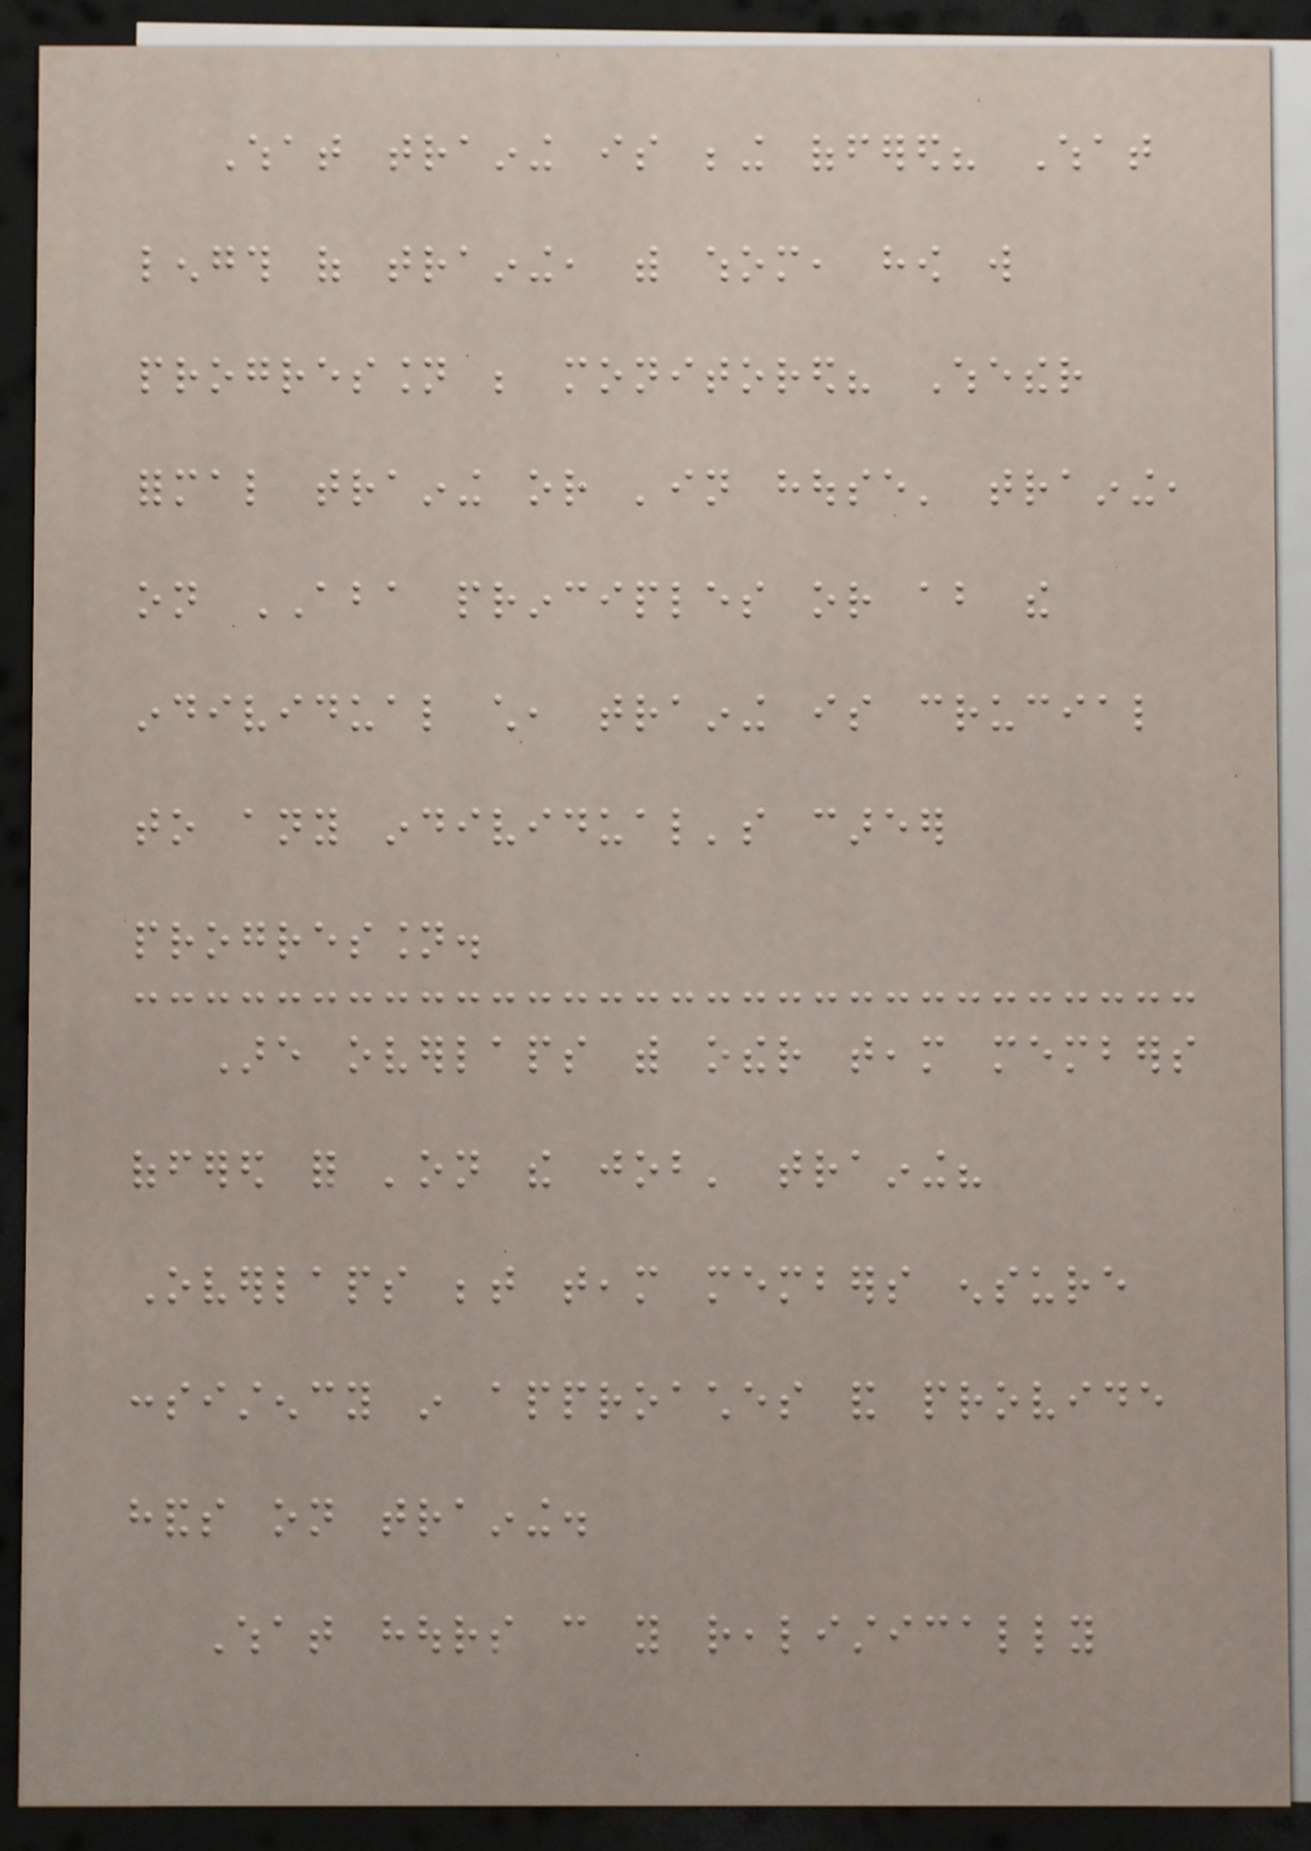What training is being offered? What
length of training, with whom, how will
progression be monitored? Whether
formal training or 'in house' training,
on ABA principles or about the
individual child, training is crucial
to any individual's career
progression.
Are overlaps with other team members
offered for 'on the job' training?
Overlaps between team members ensure
consistency in approaches and provide
hands on training.
What hours can you realistically
